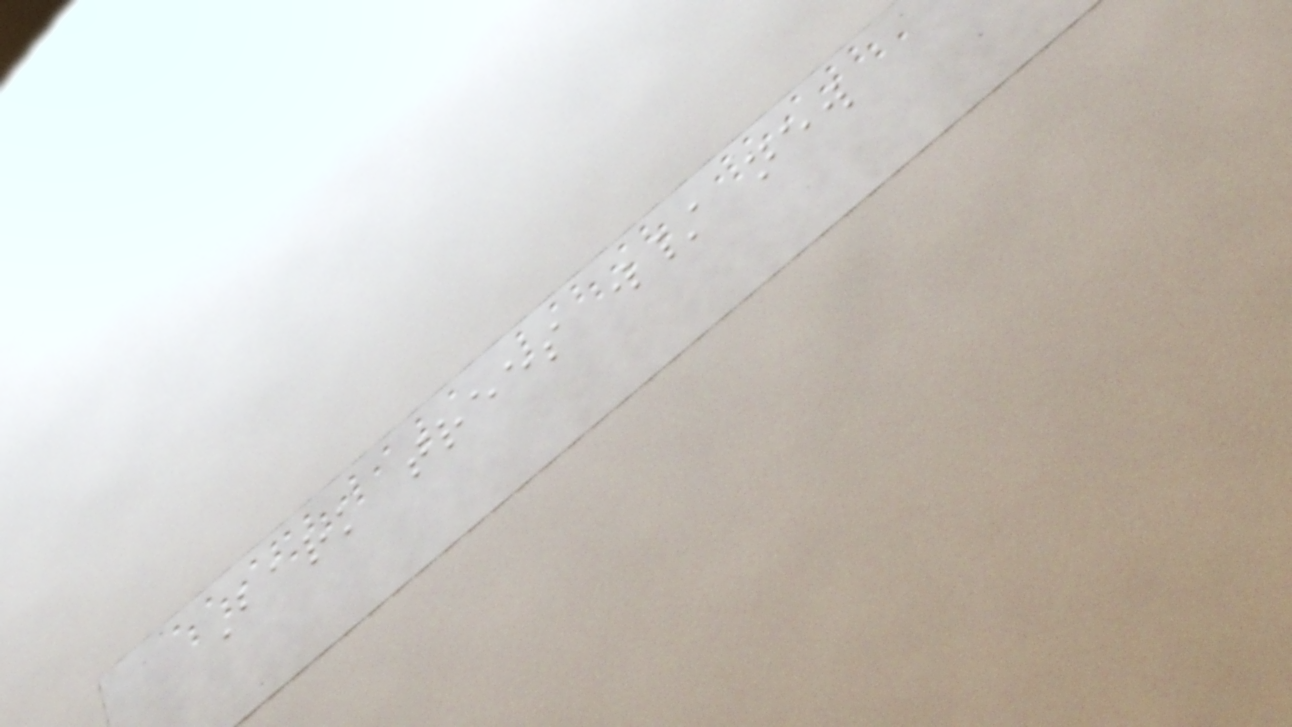Bark trees w/ new
